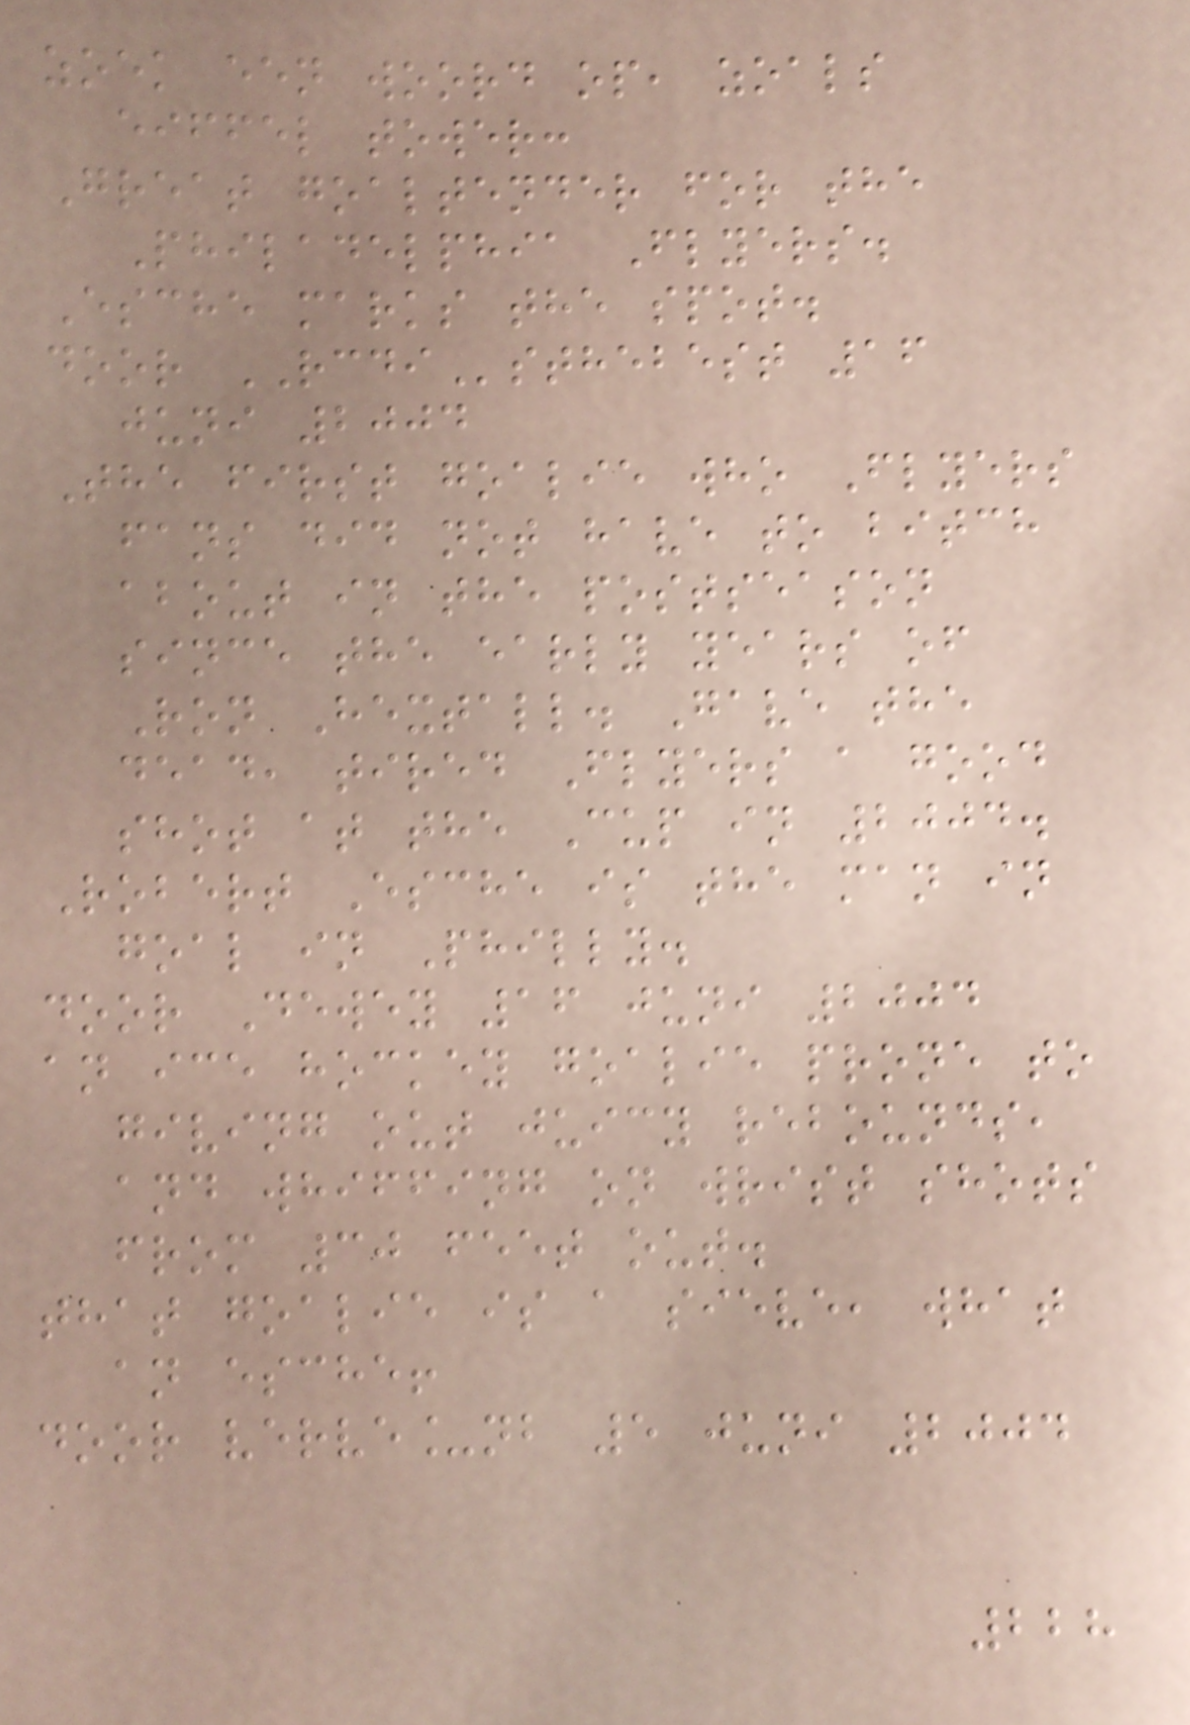zoek een woord op, zoals
eiffel tower:
Great goaltender for the
Philadelphia Flyers.
Esche marks the spot.
door RCDIsthebest 16
juni 2004
The first goalie who Flyers
fans did not have to bitch
about in the postseason
since the early years of
Ron Hextall. Gave the
dead, tired Flyers a good
shot at the Cup in 2004.
Robert Esche is the man in
goal in Philly.
door Dewey 16 juni 2004
an ice hockey goalie prone to
giving out juicy rebounds,
and whiffing on wrist shots
from 30 feet out.
that goalie is a sieve, what
an esche!
door verve_nb 5 juni 2004
228
